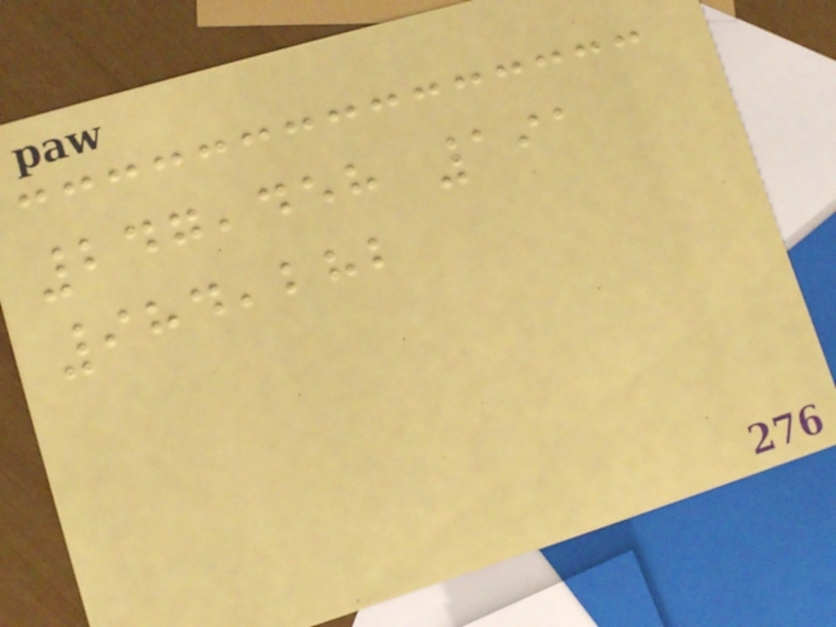247,458 191
984,282
